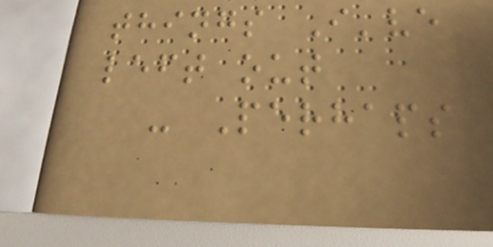things I've
left out
- Perhaps
